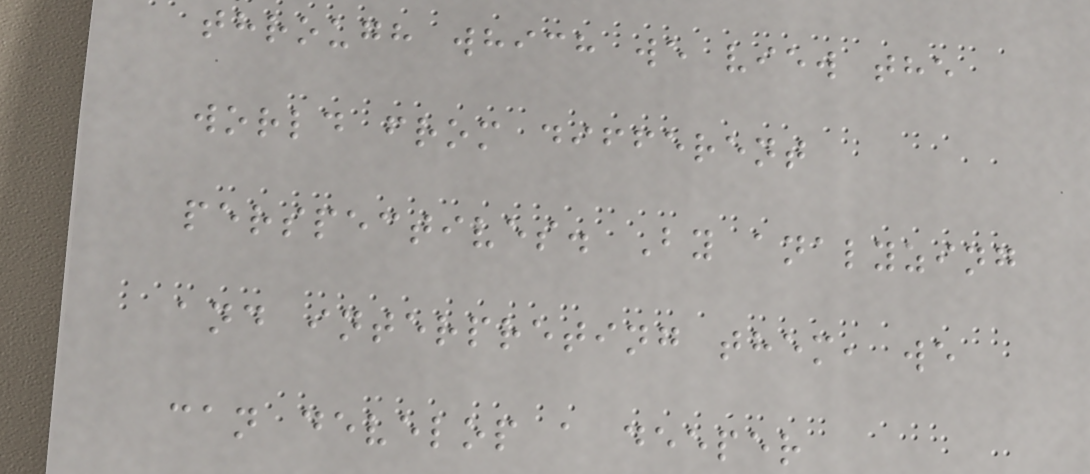through which we view the
world from different
perspectives. By analyzing
and interpreting them, we
can develop a deeper
